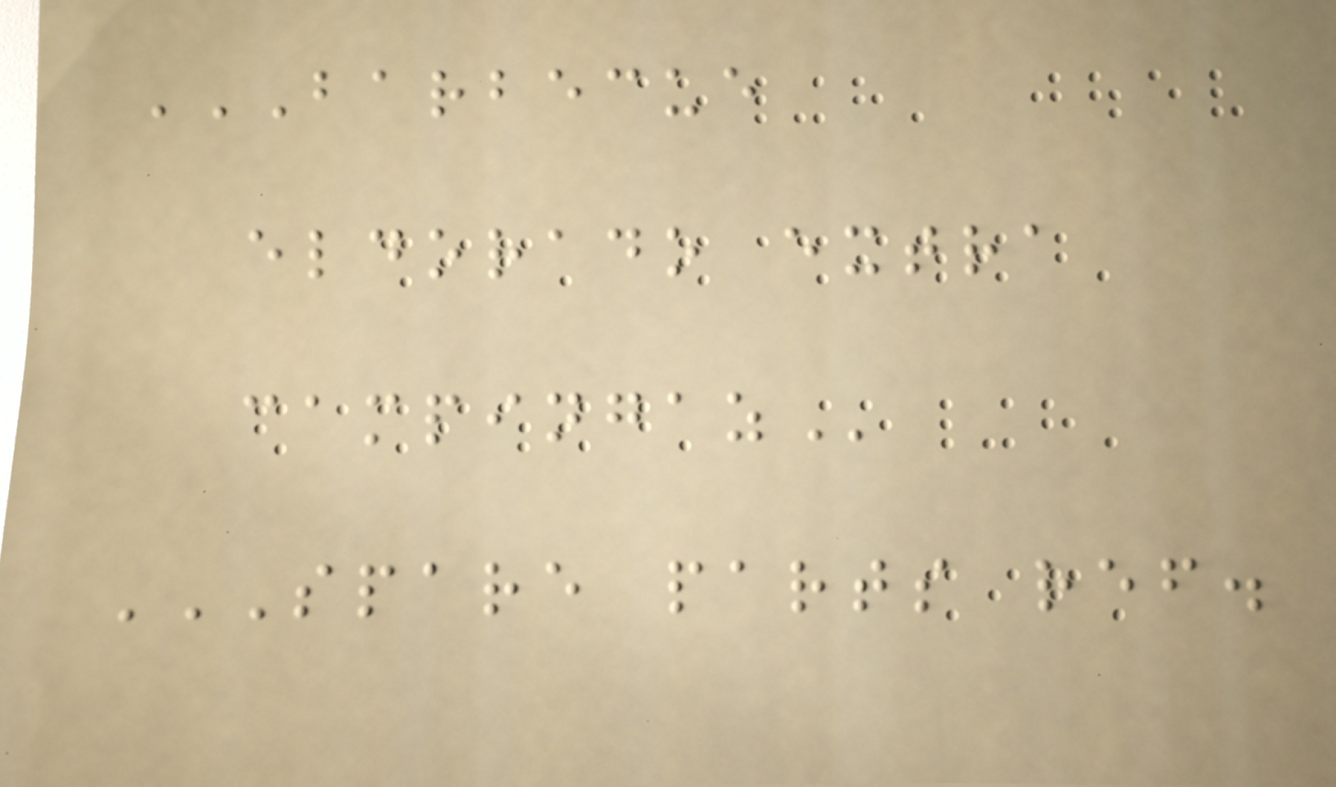BARBECUE
ELDORADO EXTRA
CAMPINGAZ
SPARE PARTS REF.
